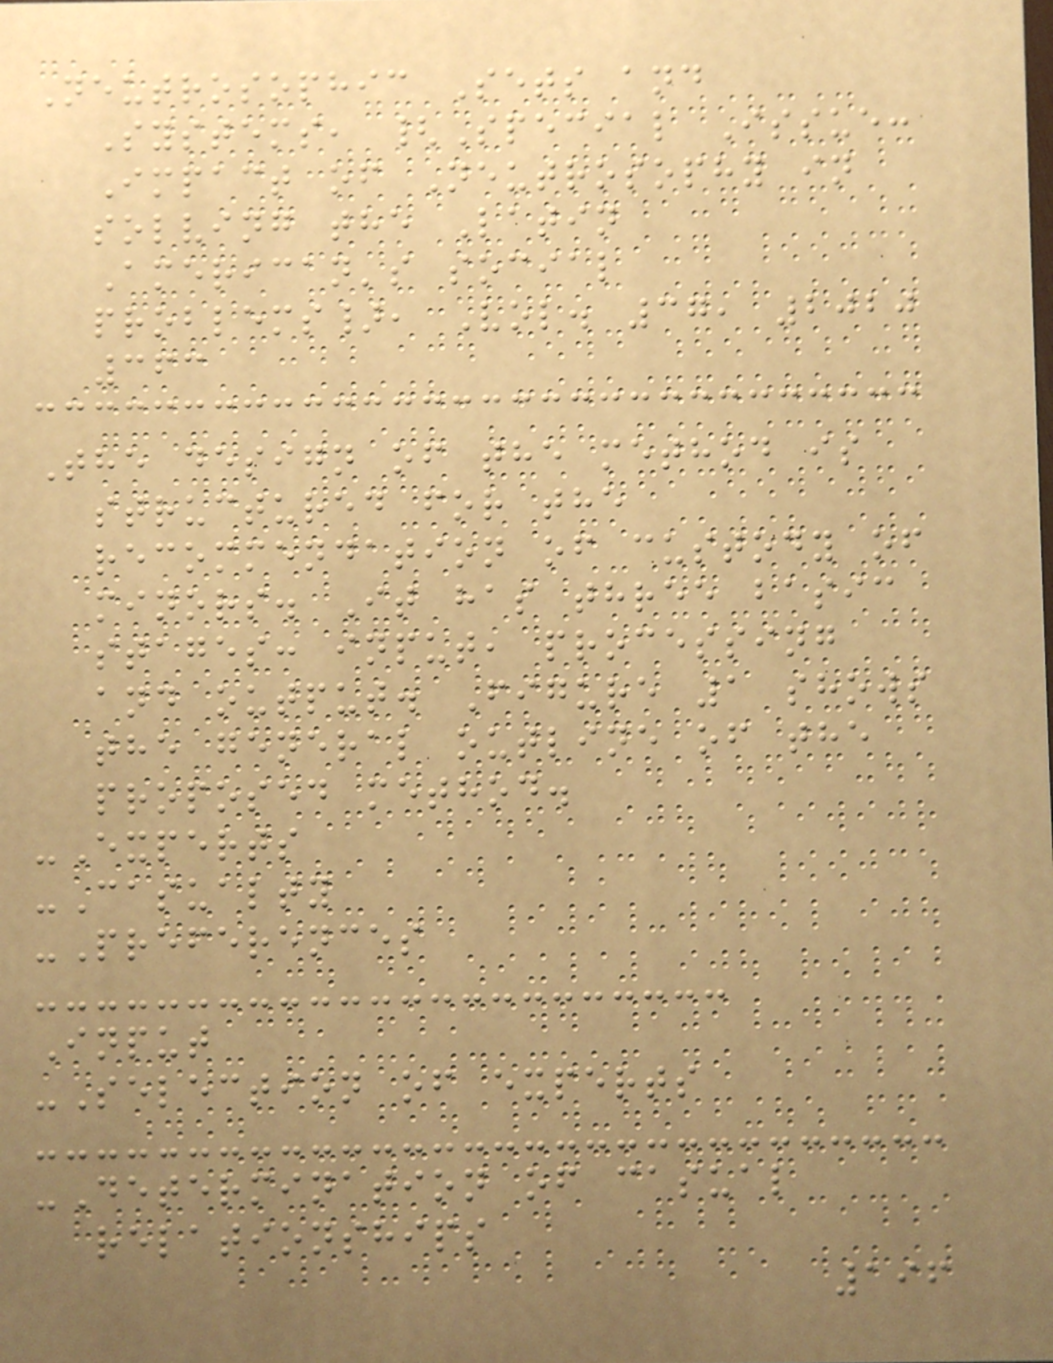Neutrosophic Sets and
Systems, {Special Issue:
Impact of Neutrosophy in
solving the Latin
American's social
problems}, Vol. 37, 2020
363
The design of the method is
structured for the
recommendation of custody of
minors. It has three basic
stages: input, processing
and output. Figure 1 shows
the general outline of the
proposed method.
-Experts
-Casualty
-Preferences
Input
-Selection of experts
-Determination of casual
relationships
196
